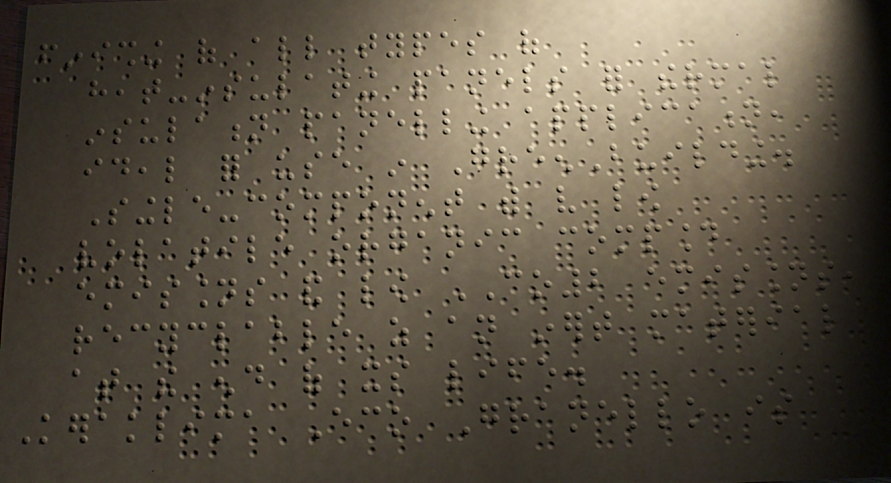finishing of all types of
heat-insulating panels for thermal
insulation panelling application,
ideal for use in GreenBuilding.
Single-component with very low
volatile organic compound
emissions and low CO2 emissions,
recyclable as an inert material
at the end of its life.
Keraklima Eco Granello is
